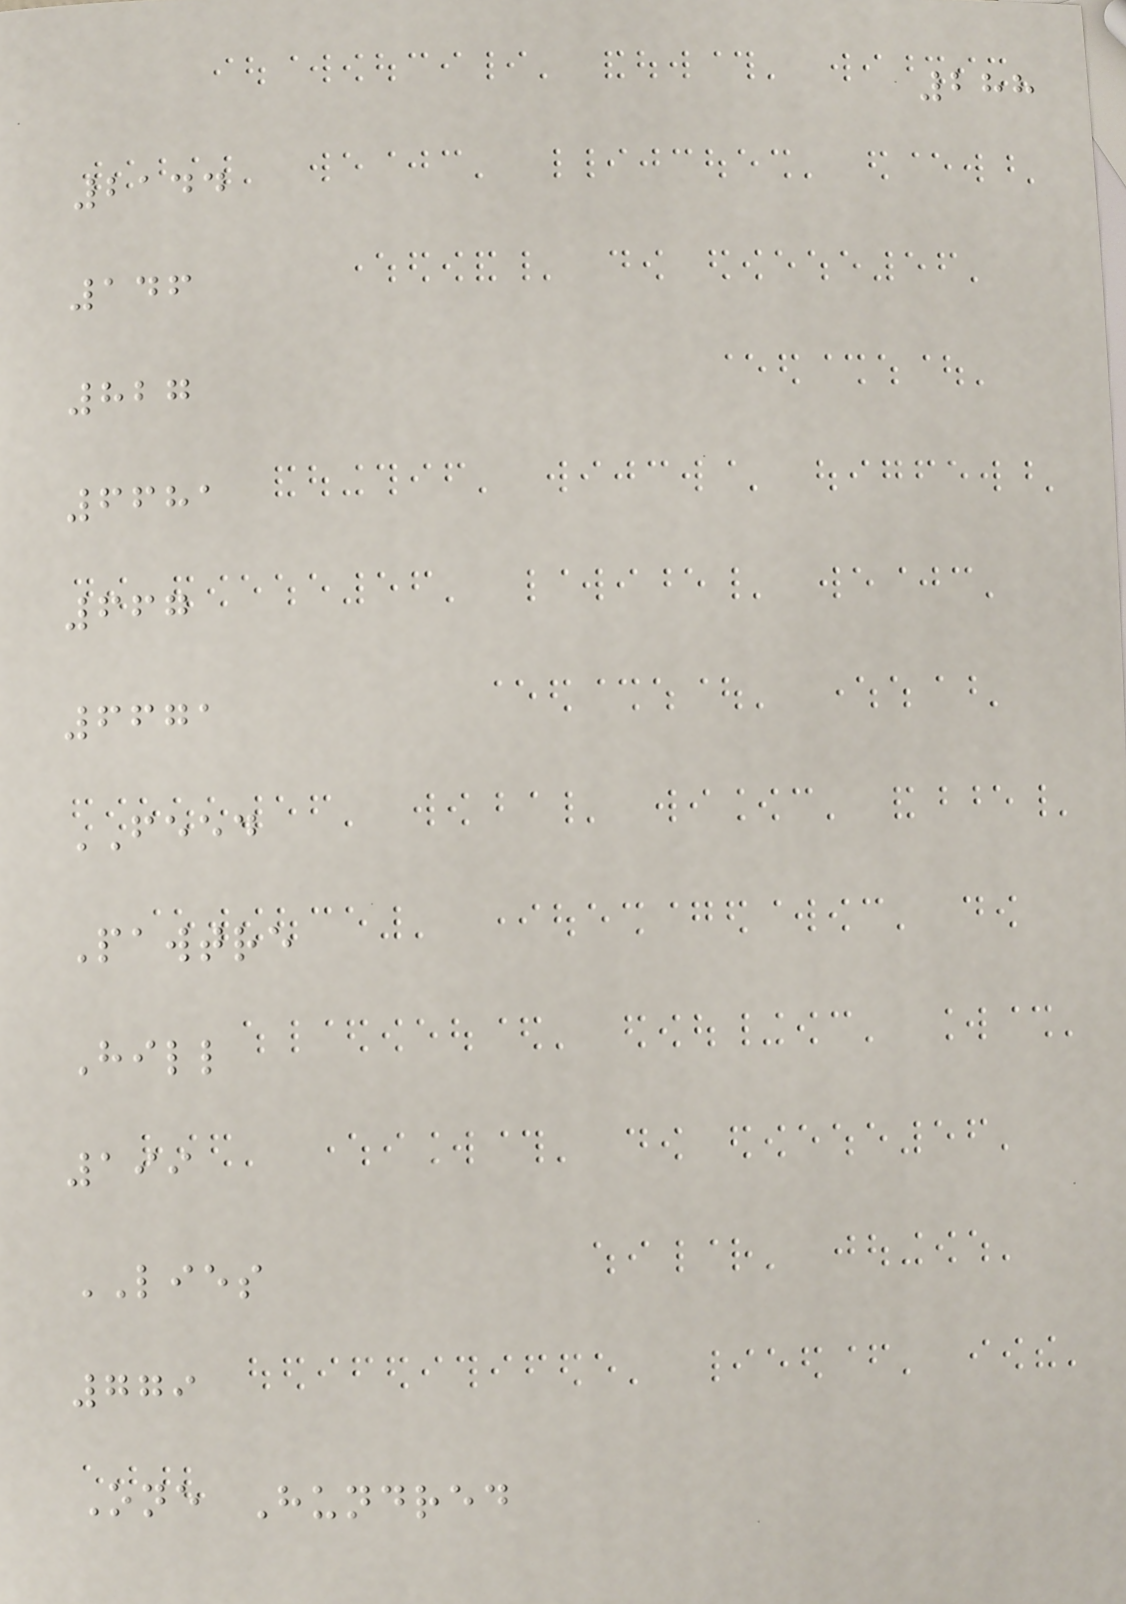288
2144
146
827
6681
667
6671
FEED
Pawtre
Hill
199
LIES
779
One Hundred
